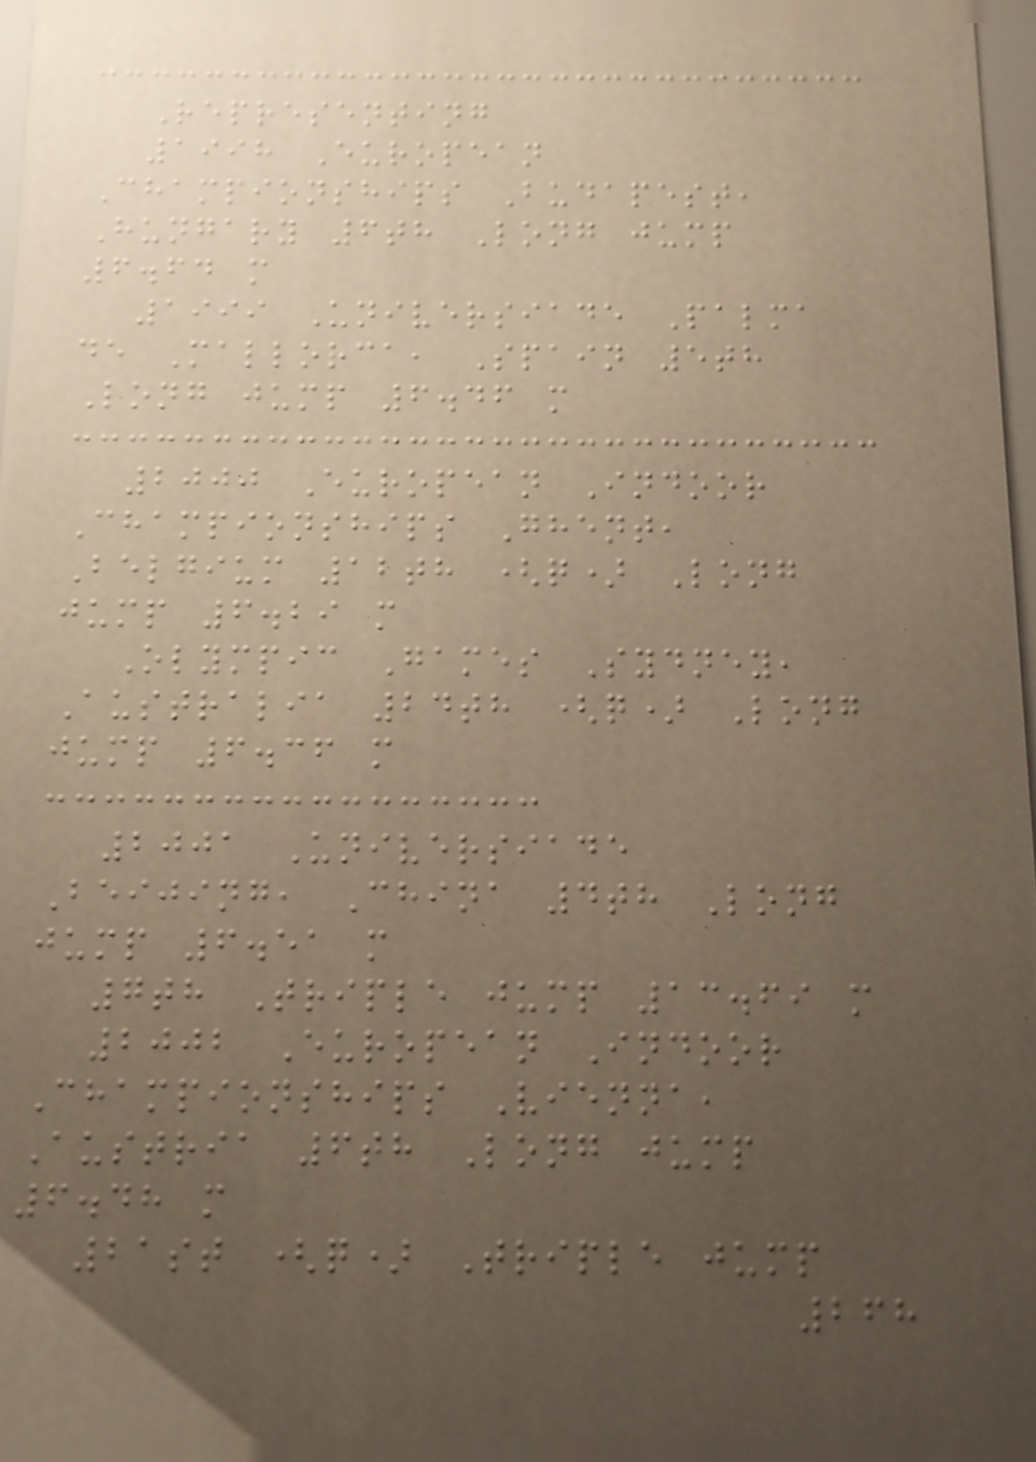Representing
1998 European
Championships Budapest,
Hungary 6th Long jump
6.64 m
1999 Universiade Palma
de Mallorca, Spain 5th
Long jump 6.46 m
2000 European Indoor
Championships Ghent,
Belgium 12th (q) Long
jump 6.29 m
Olympic Games Sydney,
Australia 24th (q) Long
jump 6.36 m
2001 Universiade
Beijing, China 4th Long
jump 6.51 m
7th Triple jump 13.69 m
2002 European Indoor
Championships Vienna,
Austria 6th Long jump
6.48 m
21st (q) Triple jump
268
